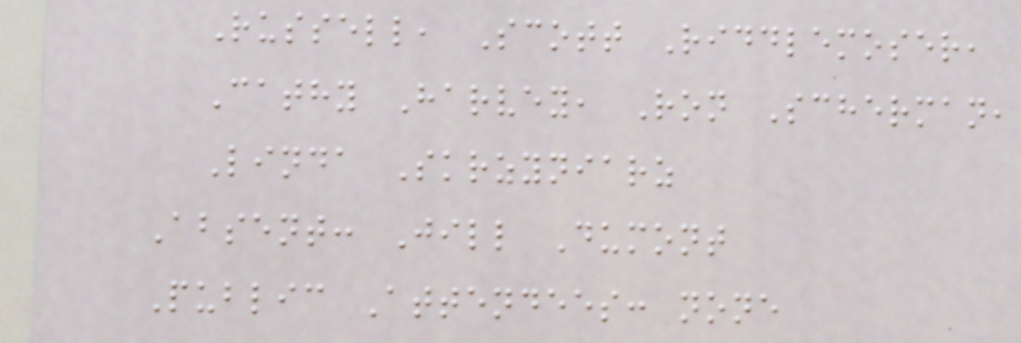Russell, Scott Riddlemoser,
Cathy Harvey, Ron Scherman,
Linda Skrzyniarz
Absent: Jill Dumont
Public Attendees: none
